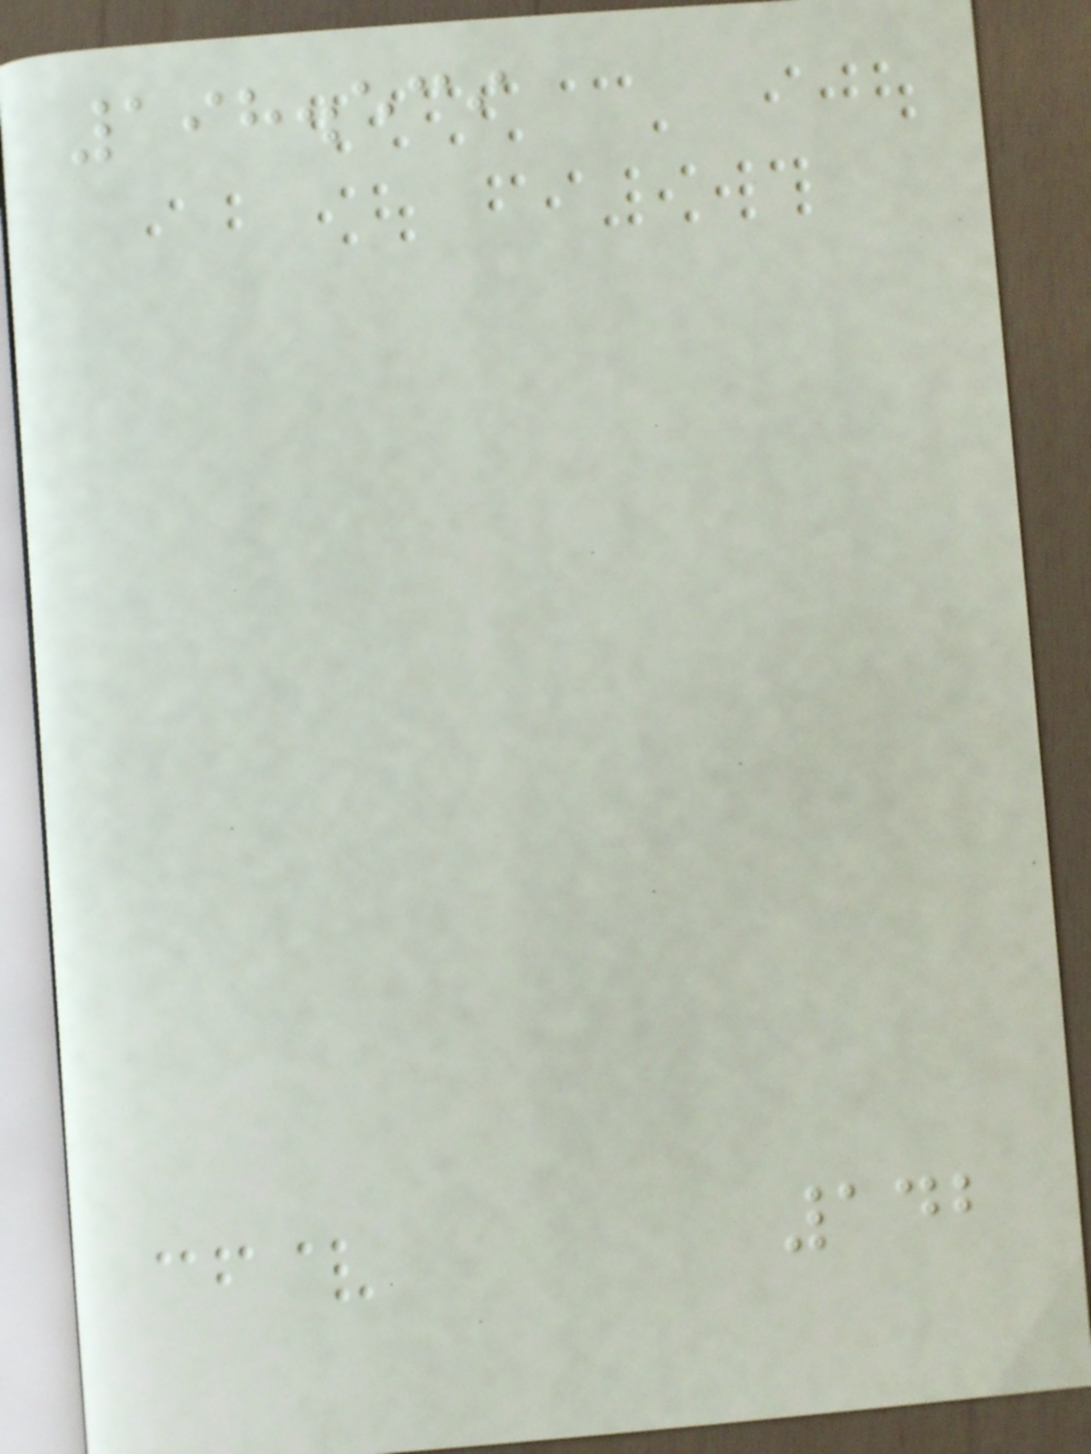198.539
142
